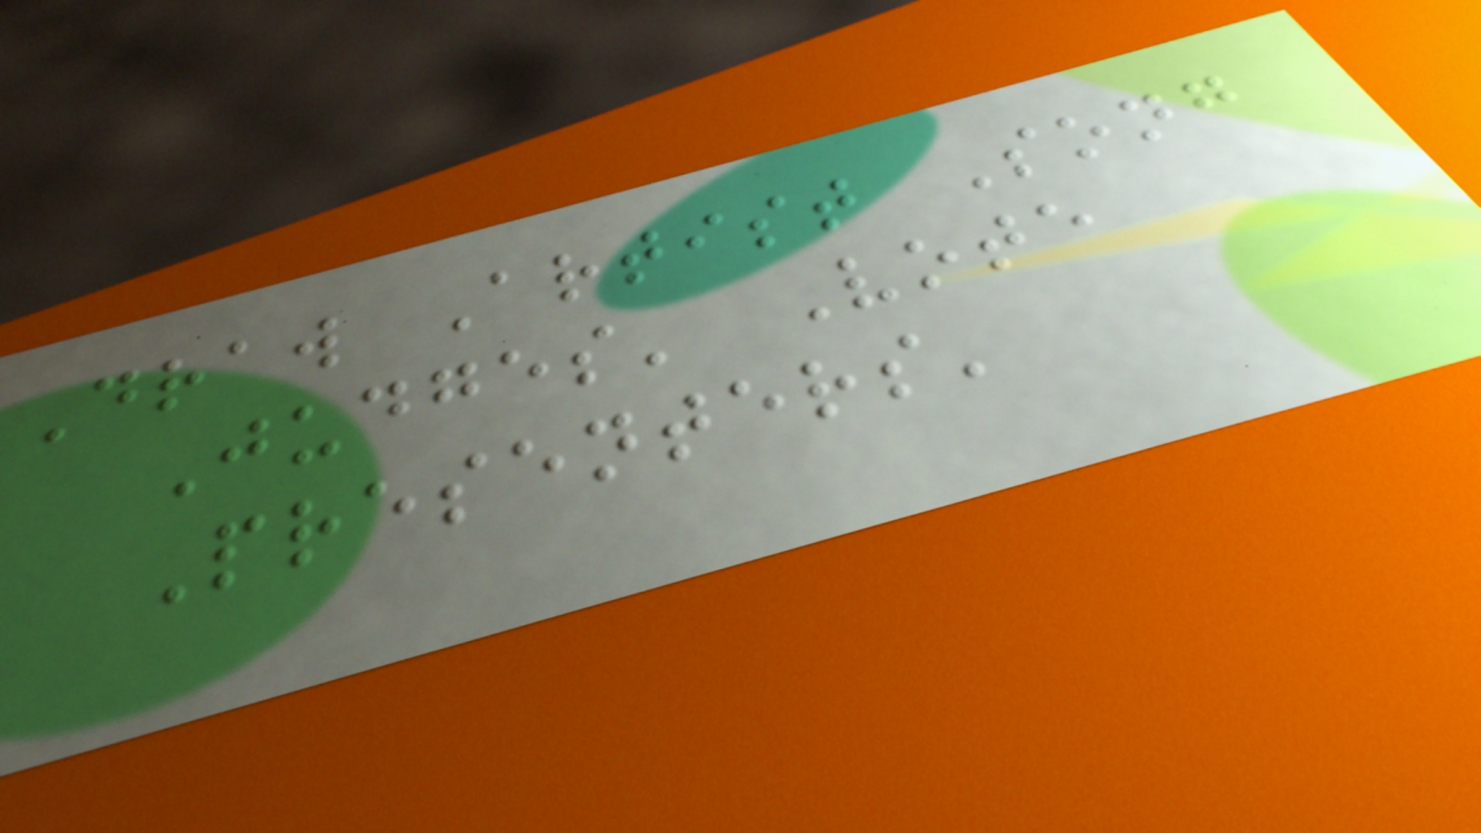Draw Artist Song
Judges' Vote
Presenters'
